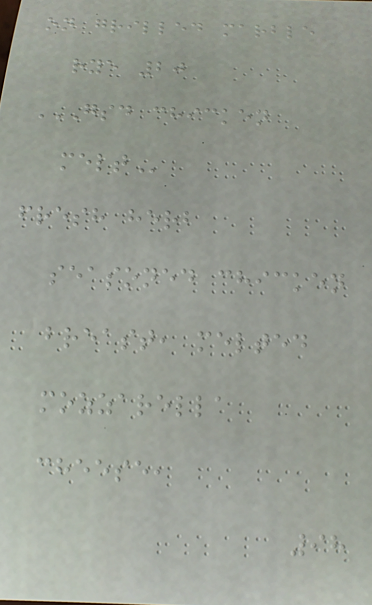on grilled marble
rye 20
GSD CHICKEN
MELT
fresh herb
seasoned chicken
breast, melted
mozzarella
cheese,
98
